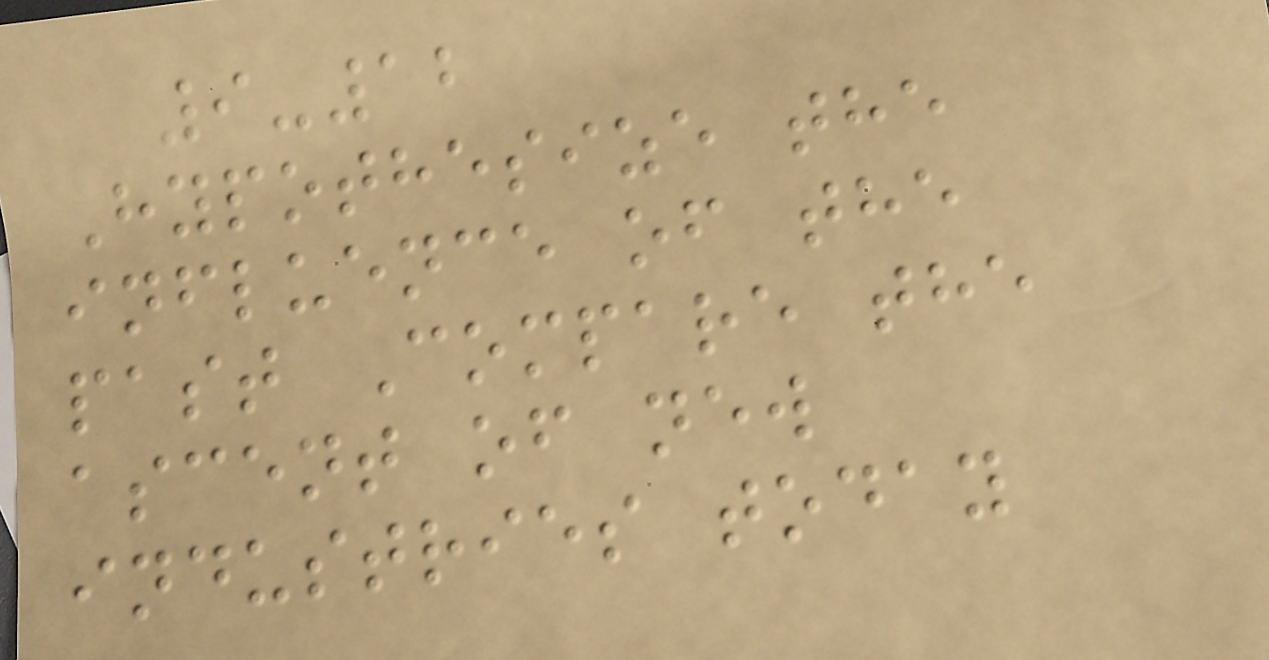9-12
Hypothesize the
influence of the
past Compare the
ascent of new
industries today
